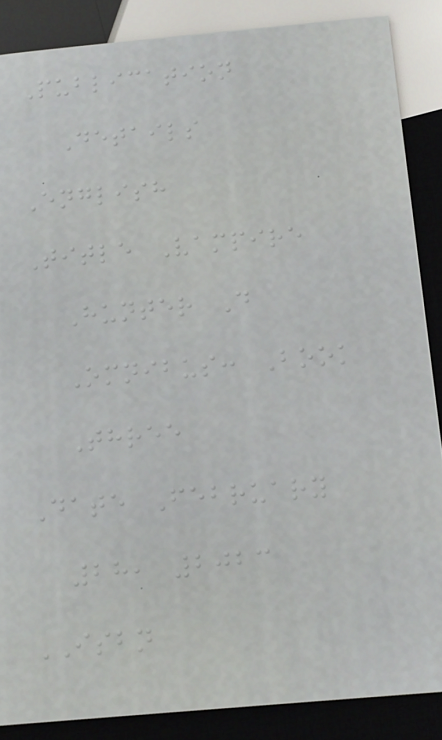Publication
Details
English
Title Vampire
Hunter D
Omnibus: Book
Three
Date February
28, 2023
ISBN
